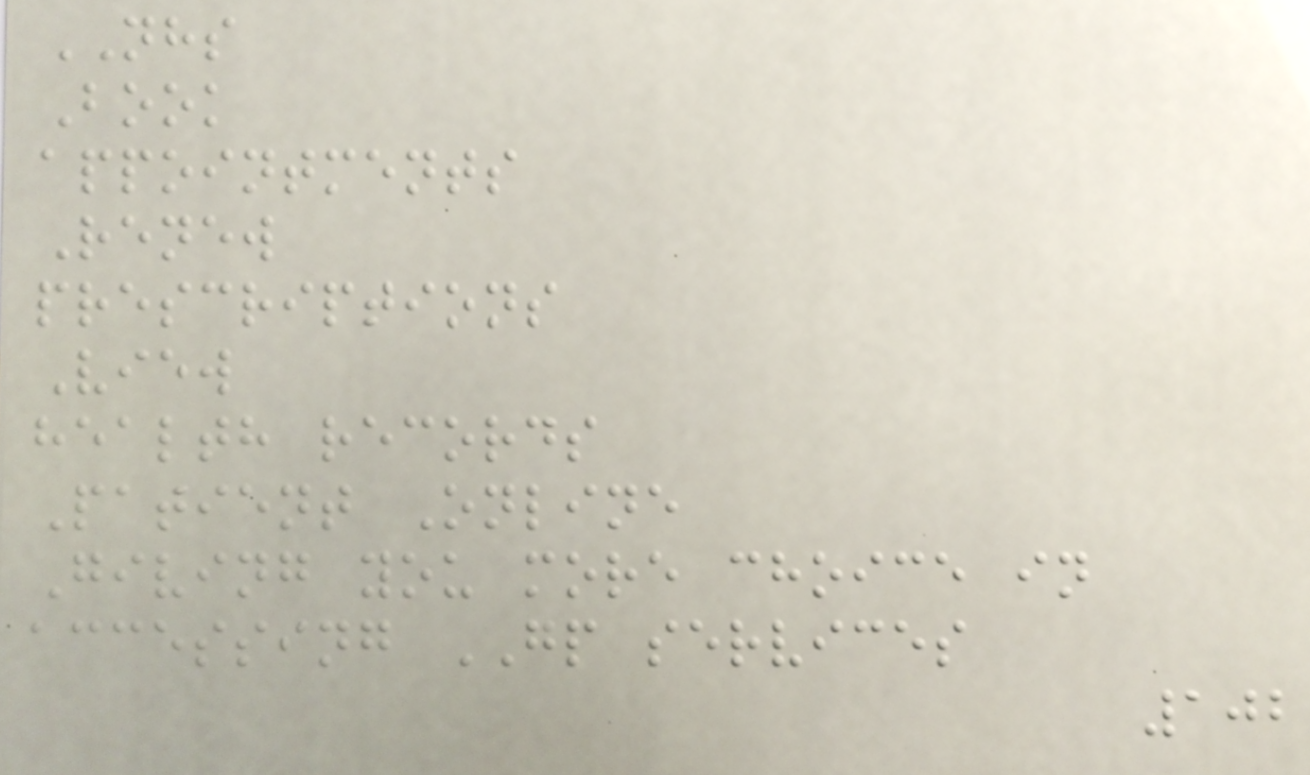NHS
Book
appointments
Renew
prescriptions
View
health records
Patient Online
Giving you more choice in
accessing GP services
102
